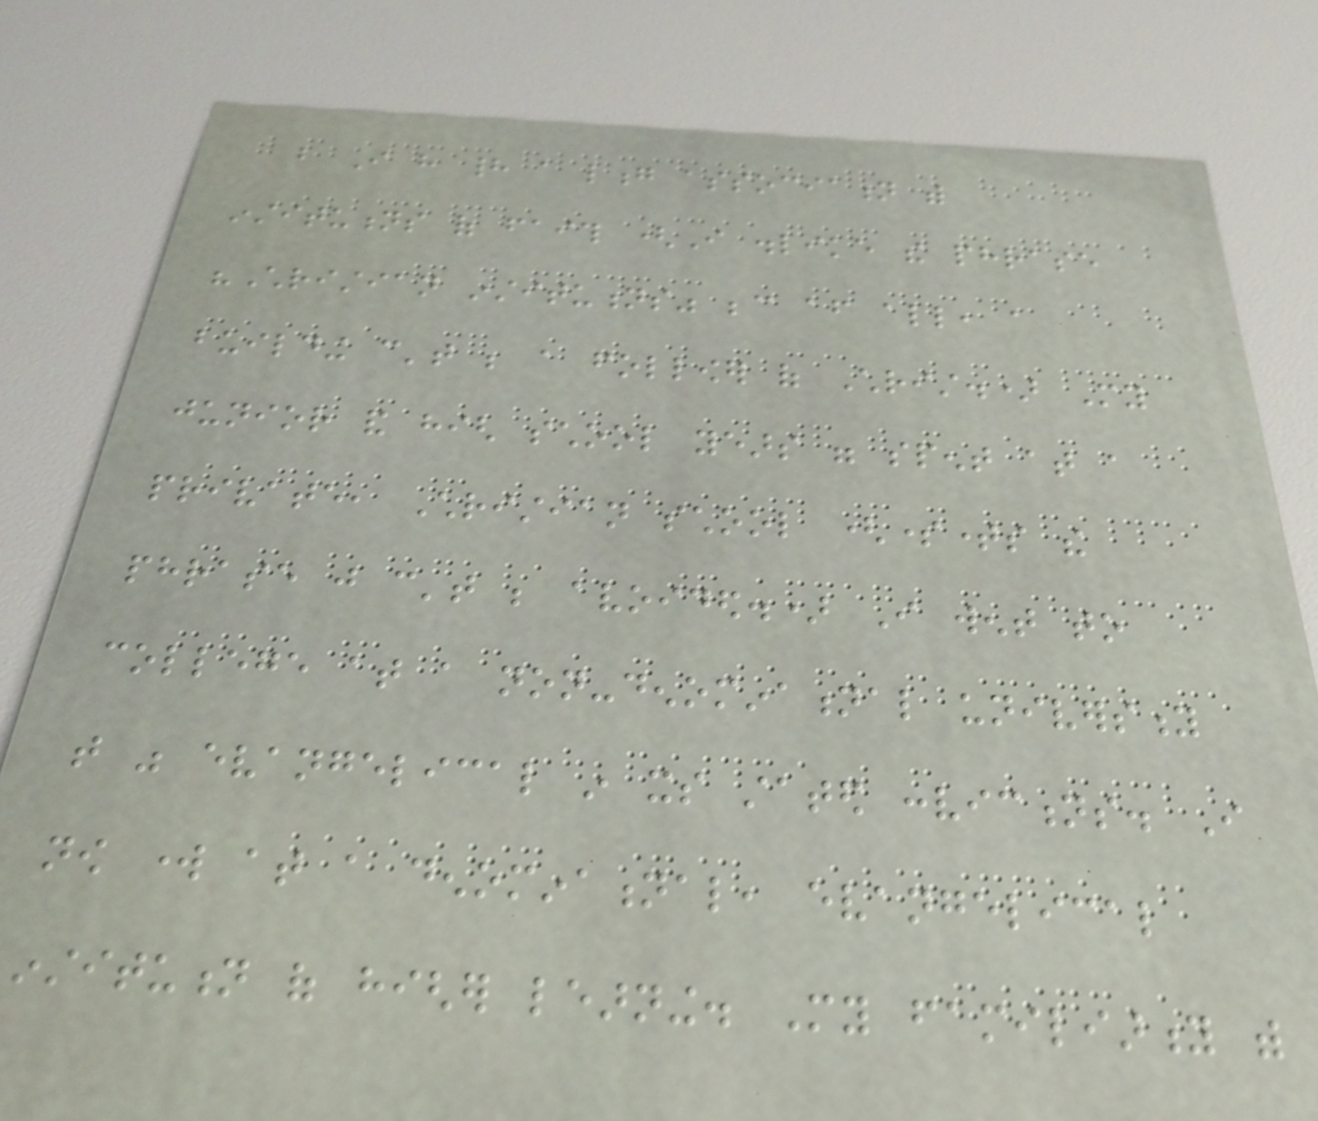but I have had a long association with
institutions of faith (I dislike the phrase
"Christian institutions" because after all, a
building can't be a follower of Christ.) My
junior and high school years were spent at a
private, Christian school (sometimes the
phrase just can't be avoided.) I went to
college at a non-denominational university
that was evangelical in its stated convictions. I
now work at a denominational, evangelical
institution of higher learning. My familiarity with
